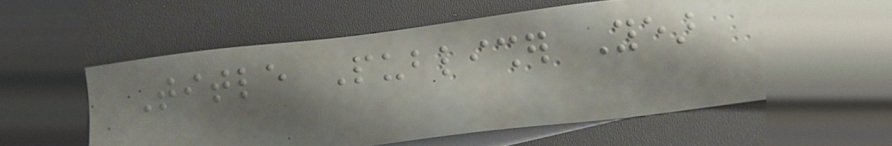Title Publisher Year
